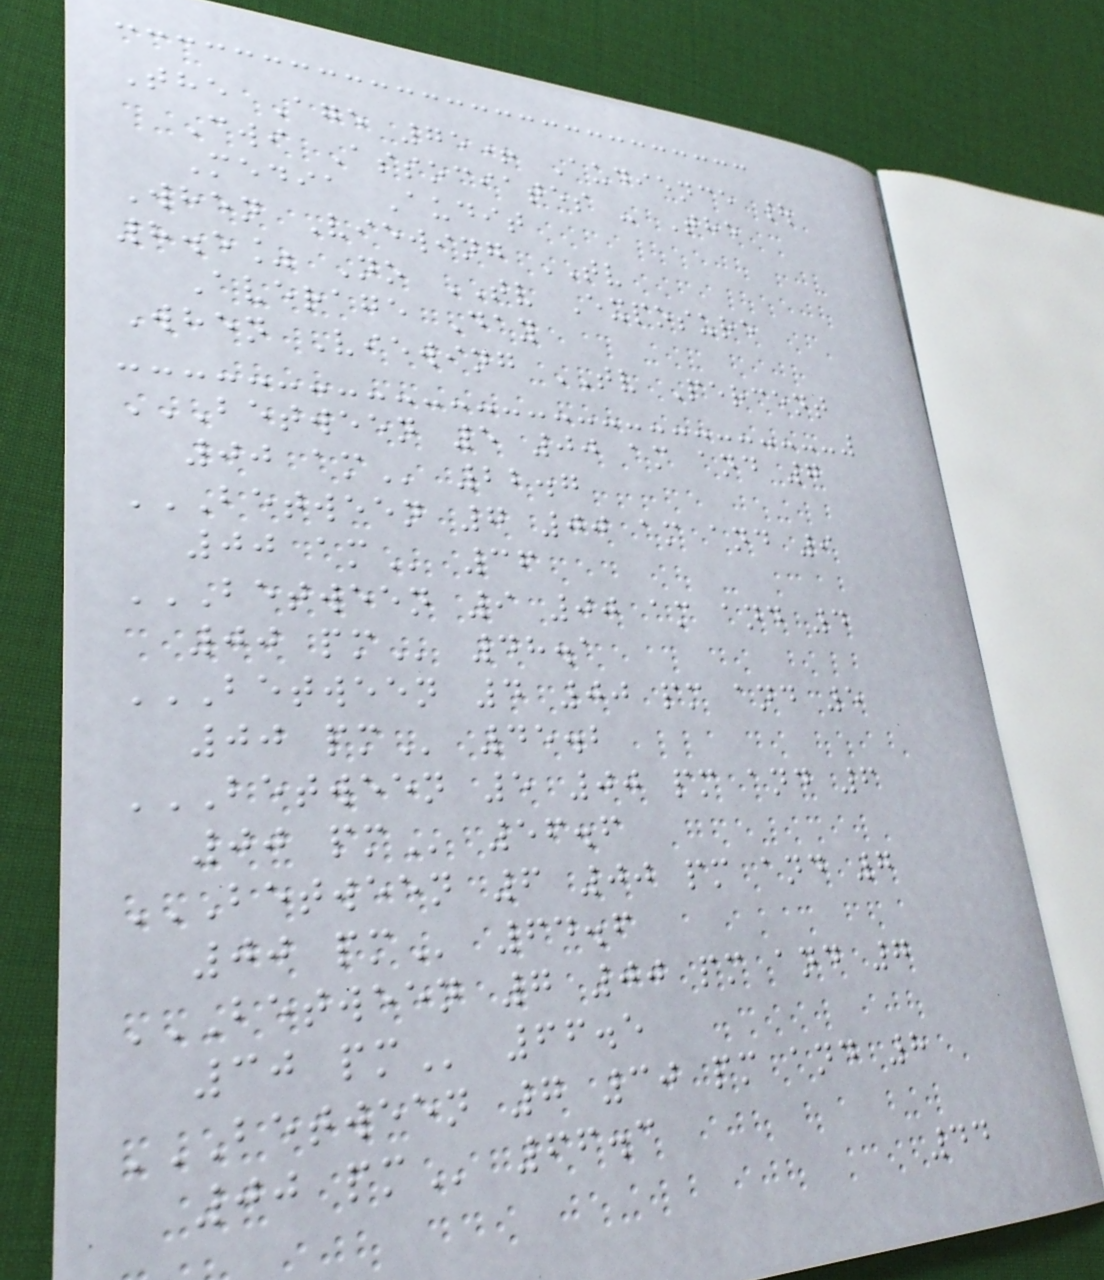The Age 75+ Audience |
Cwi Associates - The
Media Audit
When Viewing TV
8.5% No TV Exposure
Average Day
When Viewing TV Percent
BETWEEN 5 00 AM AND 7
00 AM 22.7
BETWEEN 7 00 AM AND 9
00 AM 36
BETWEEN 9 00 AM AND 4
00 PM 48.1
BETWEEN 4 00 PM AND 5
00 PM 45.2
BETWEEN 5 00 PM AND 6
00 PM 56.6
BETWEEN 6 00 PM AND 7
00 PM 64.6
BETWEEN 7 00 PM AND 7
30 PM 66.5
BETWEEN 7 30 PM AND 8
00 PM 66.3
44
